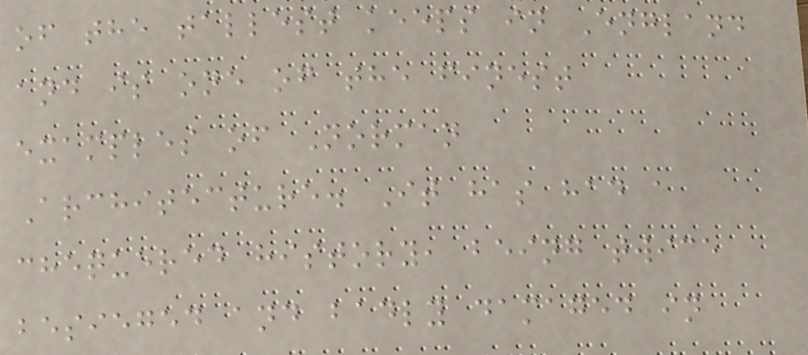of the tallest keeps in England
and is one of the finest
examples of Norman
Architecture. It has had a
chequered history, being twice
besieged and badly damaged in
